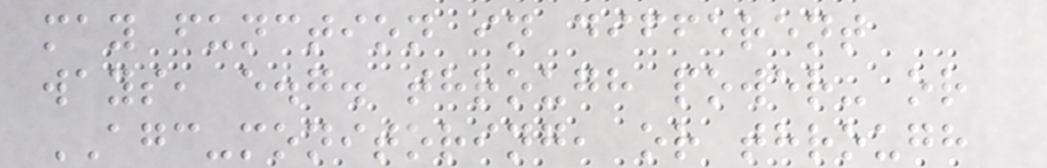may function in different
ways, e.g. through power- or
AGC-monitoring, or through
